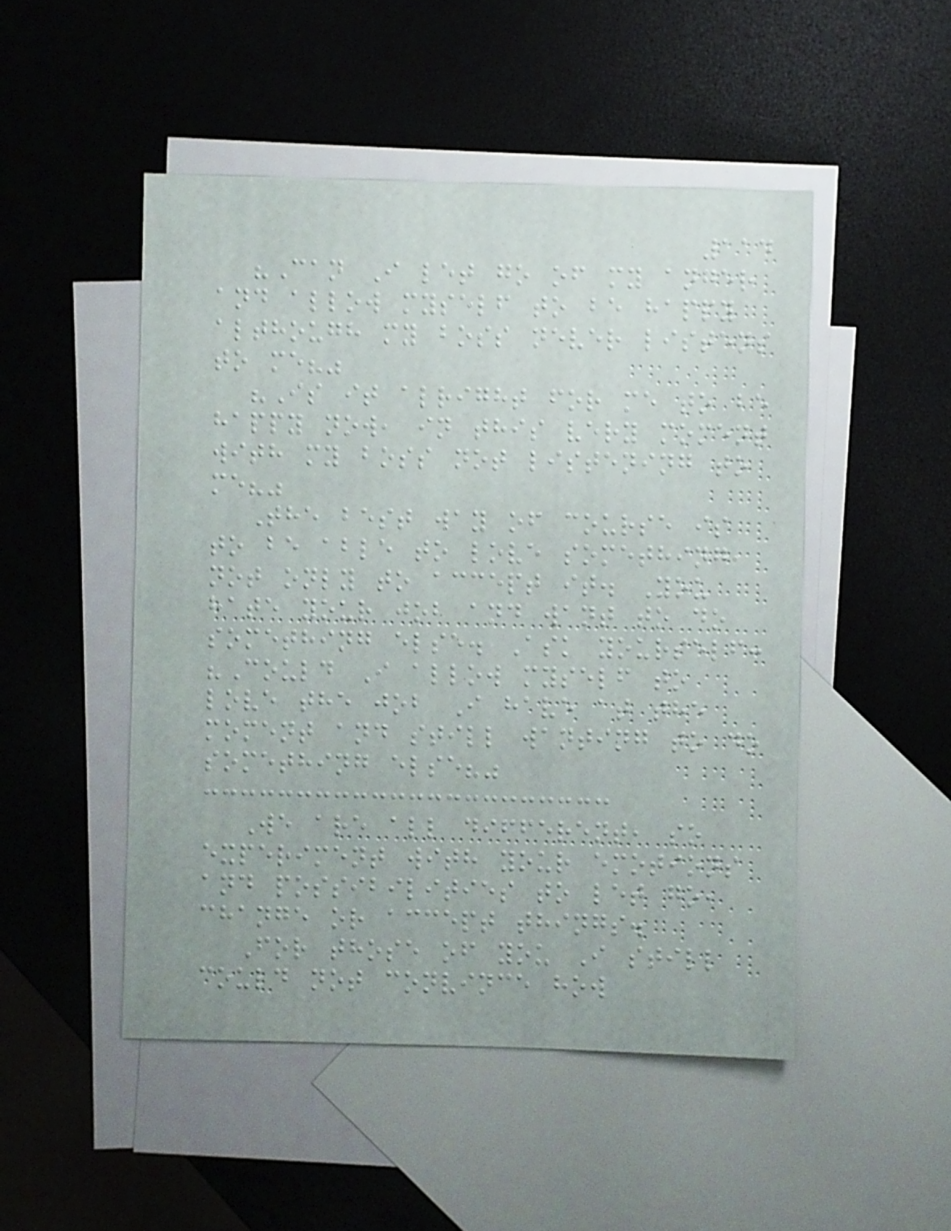114
"Can I let go of my anger
and allow myself to be happy
although my boss never listens
to me?"
"Is it alright for me to be
happy now, in this very moment
with my boss not listening to
me?"
The best way of course is
to be able to love something,
not only to accept it. You
hate your job and want to do
something else. Ask yourself:
"Could I allow myself to
love the job I have at the
moment and still wanting to do
something else?"
We are all different, so
experiment with your emotions
and possibilities to let go,
change or accept things.
For those of you I still
could not convince how
